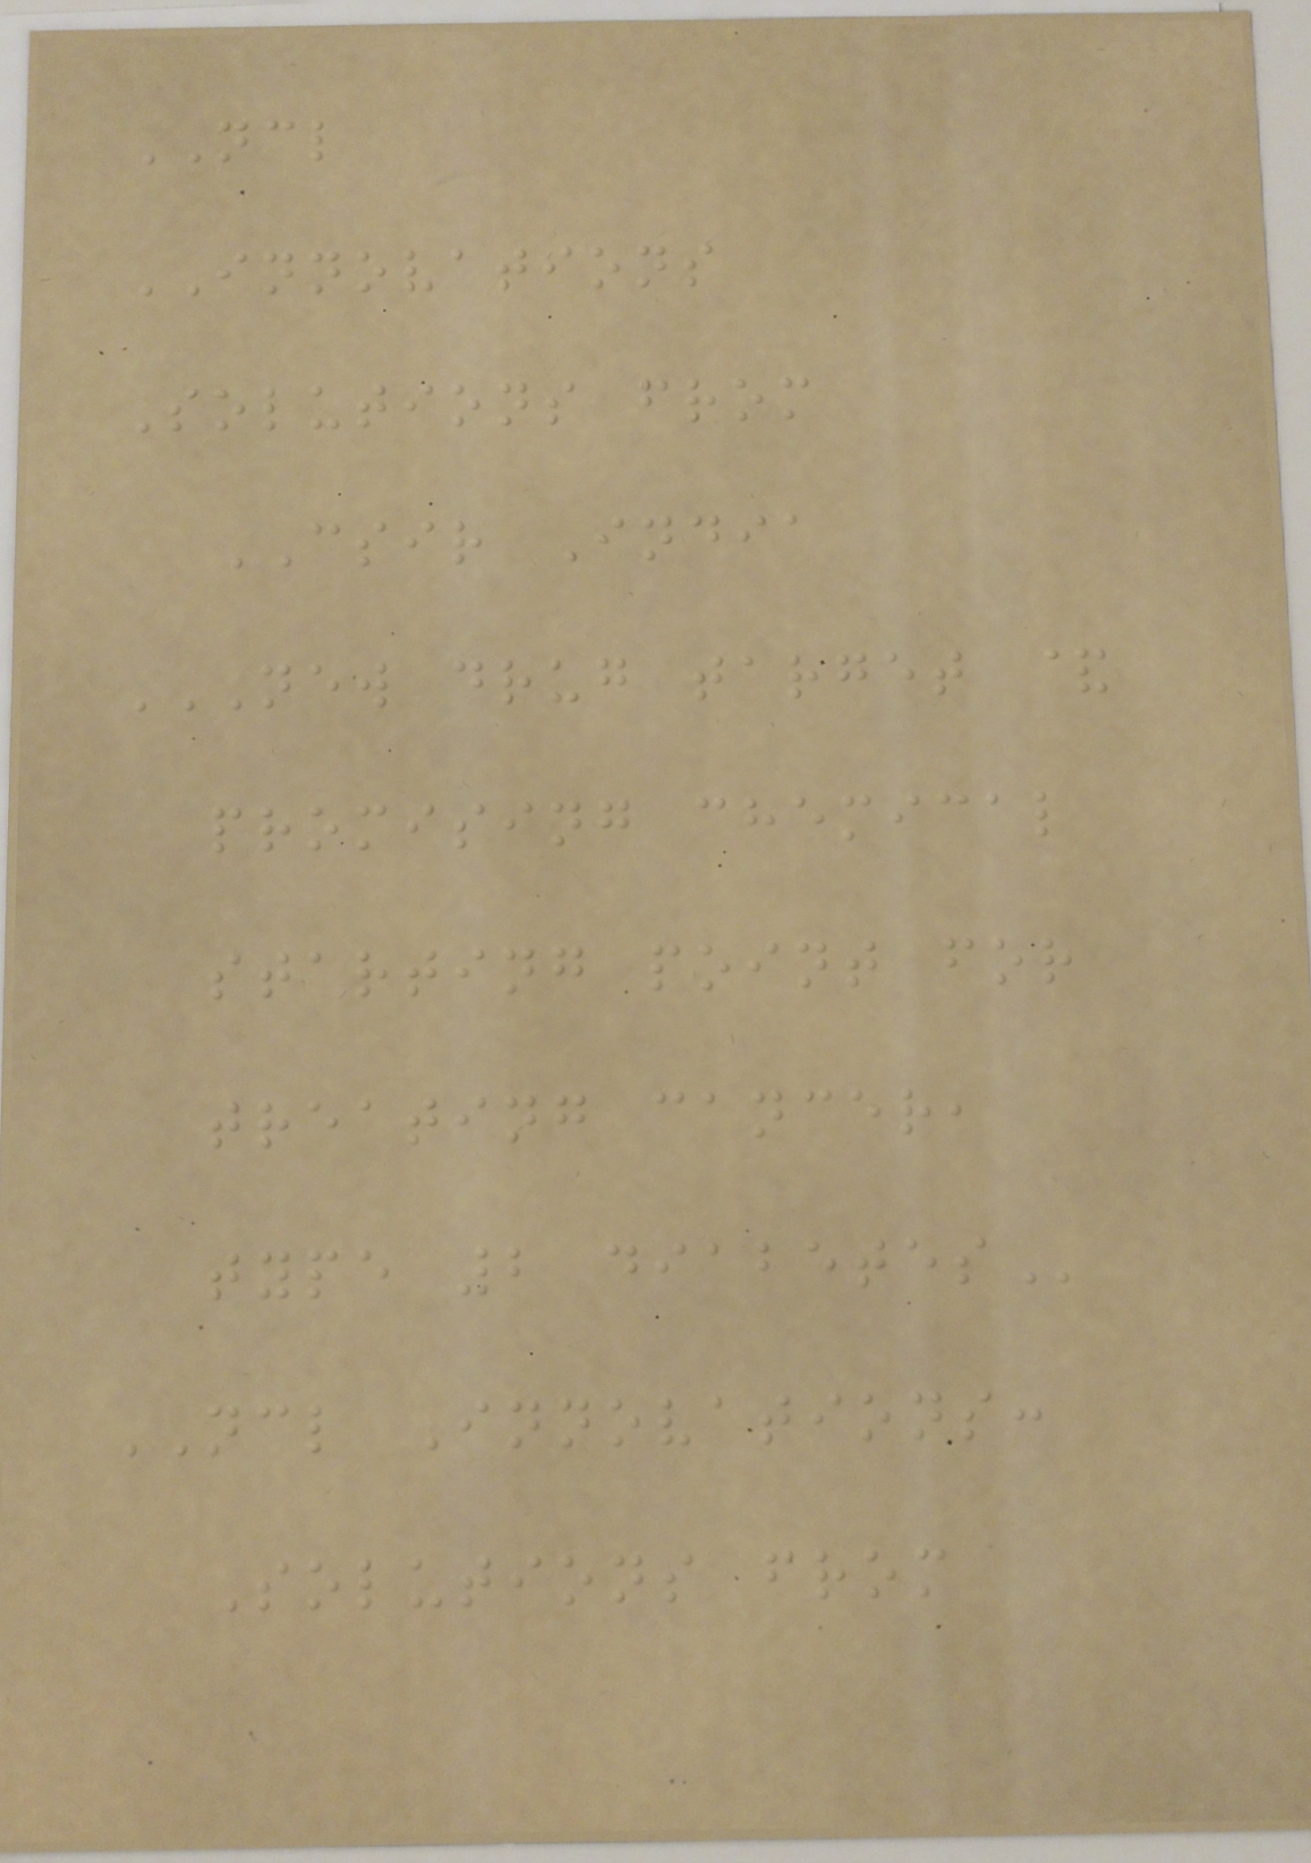NCL
INNOVATIONS
Solutions from
CSIR India
NEW DRUG TARGET &
PROMISING CHEMICAL
STARTING POINT FOR
TREATING CANCER,
TYPE 2 DIABETES
NCL Innovations:
Solutions from
